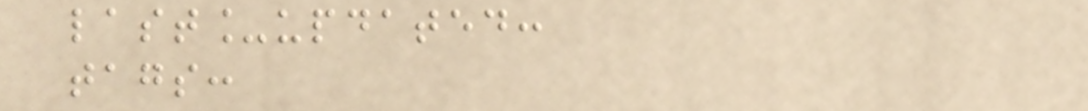last_updated:
tags:
